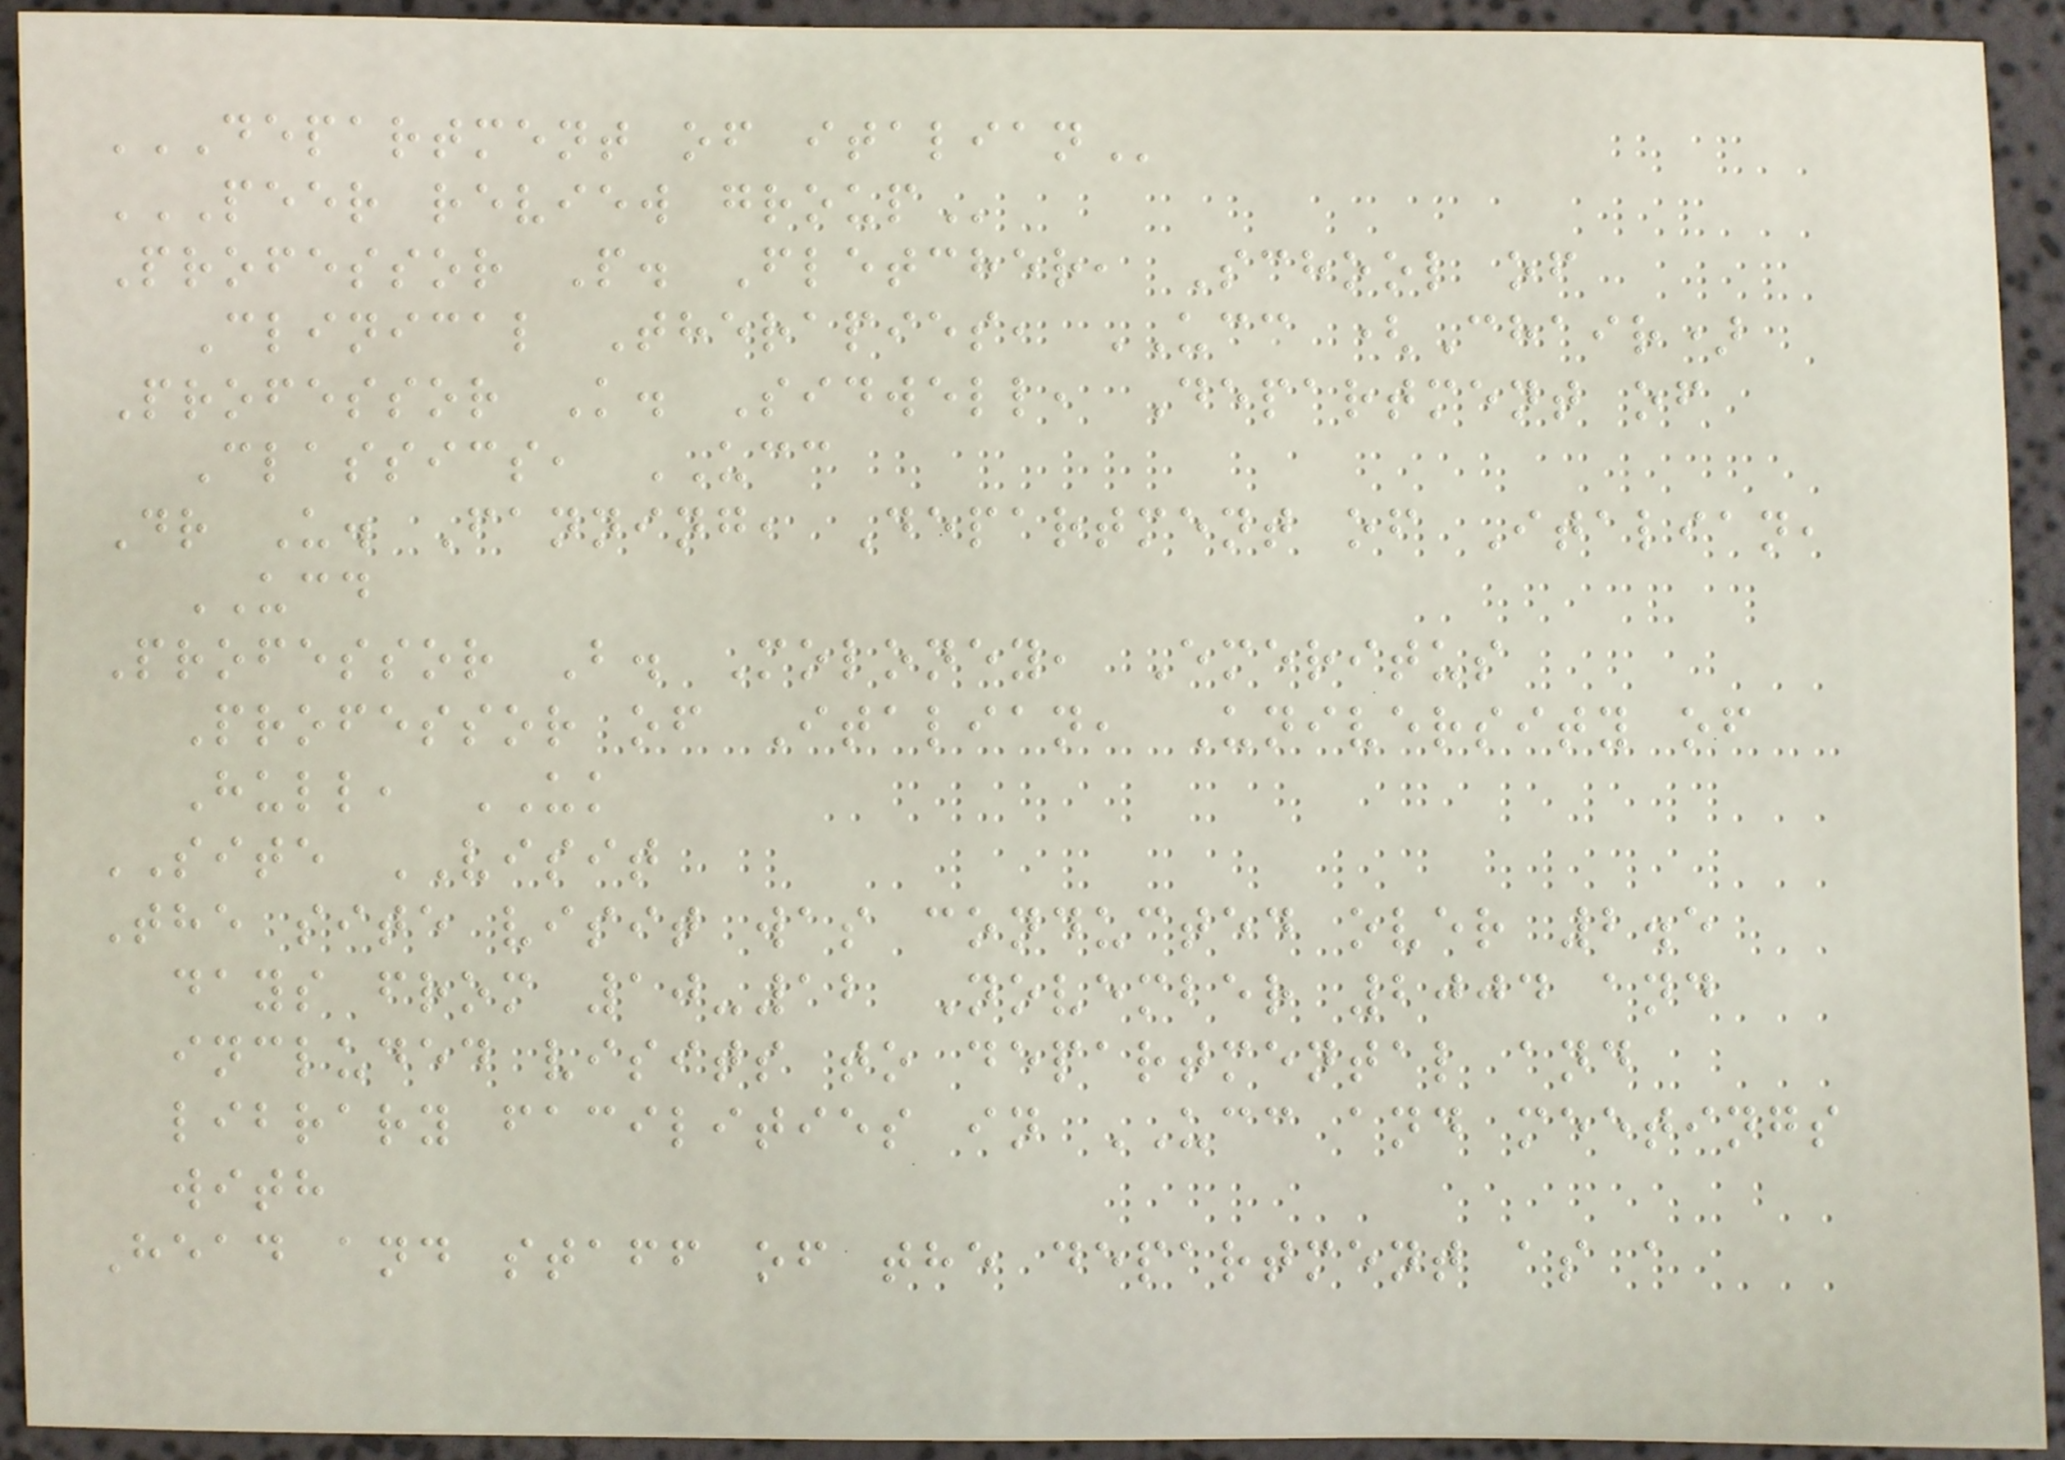DEPARTMENT OF ITALIAN
PEER REVIEW GROUP
Professor P. Fletcher, School of
Clinical Therapies, UCC (Chair)
Professor K. Sidwell, Department of
Classics, UCC
Dr U. Fanning, Department of Italian,
UCD
Professor B. Moloney, Emeritus
Professor of Italian, University of
Hull, UK
SITE VISIT
The site visit was conducted over 2.5
days from 10-12 November 2004 and
included visits to departmental and
library facilities in UCC and meetings
with
Head and staff of the department as a
